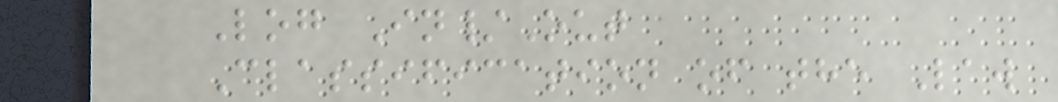Log In/Out
Classification of the Law
